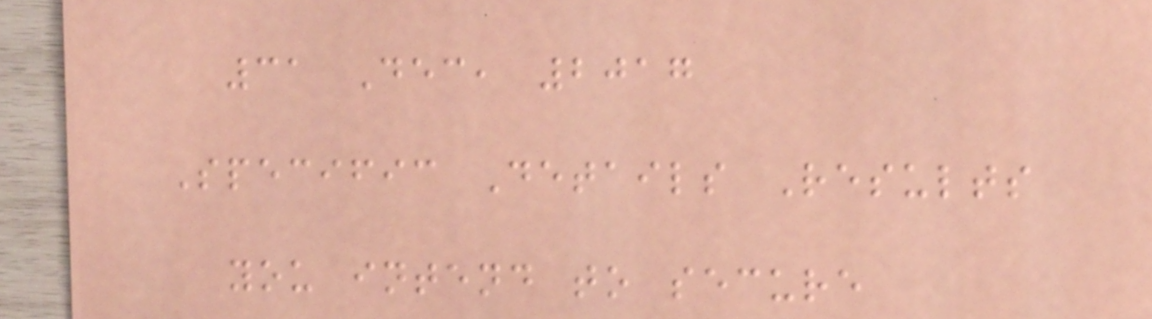31 Dec, 2017
Specific Details Results
you intend to secure
